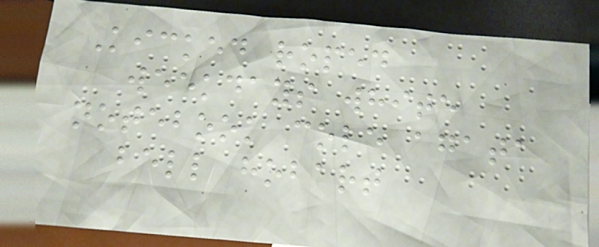Kicked roped
weekdays white
notebook cole agata
bell hobart
